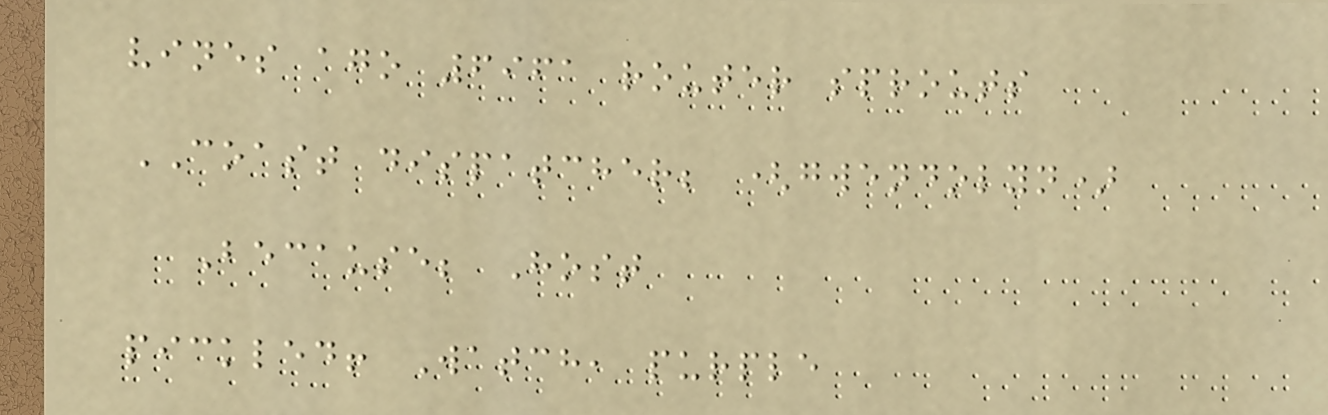vines ago 6961 router sprouts
COAST dispatcher; (gwendolyn)
Because; Host
pickled! Watch, purple
